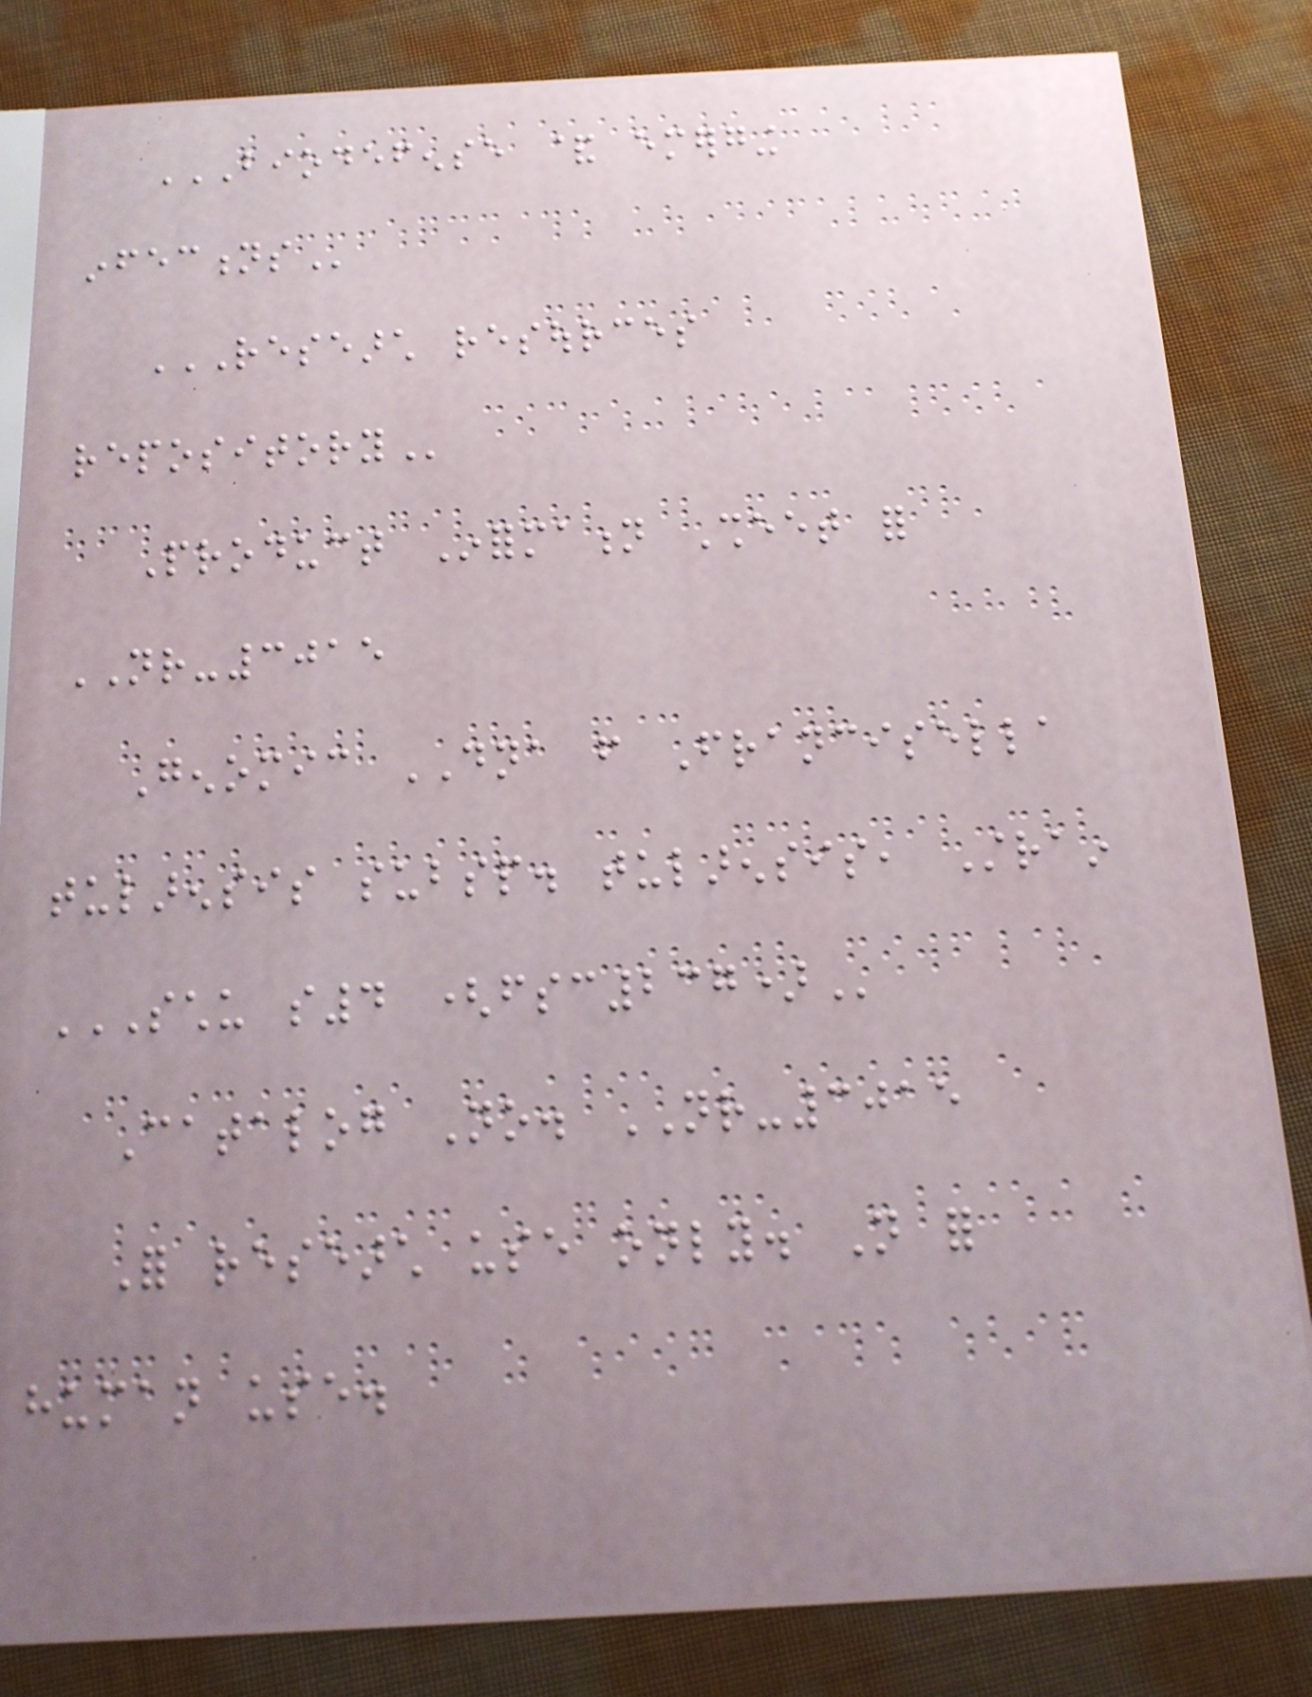BIODEFENSE & EMERGING
INFECTIONS
RESEARCH RESOURCES
REPOSITORY
Product Information Sheet for
NR-3015
Genomic DNA from Francisella
tularensis subsp. tularensis, Strain
SCHU S4 (FSC237)
Catalog No. NR-3015
For research use only. Not for
human use.
